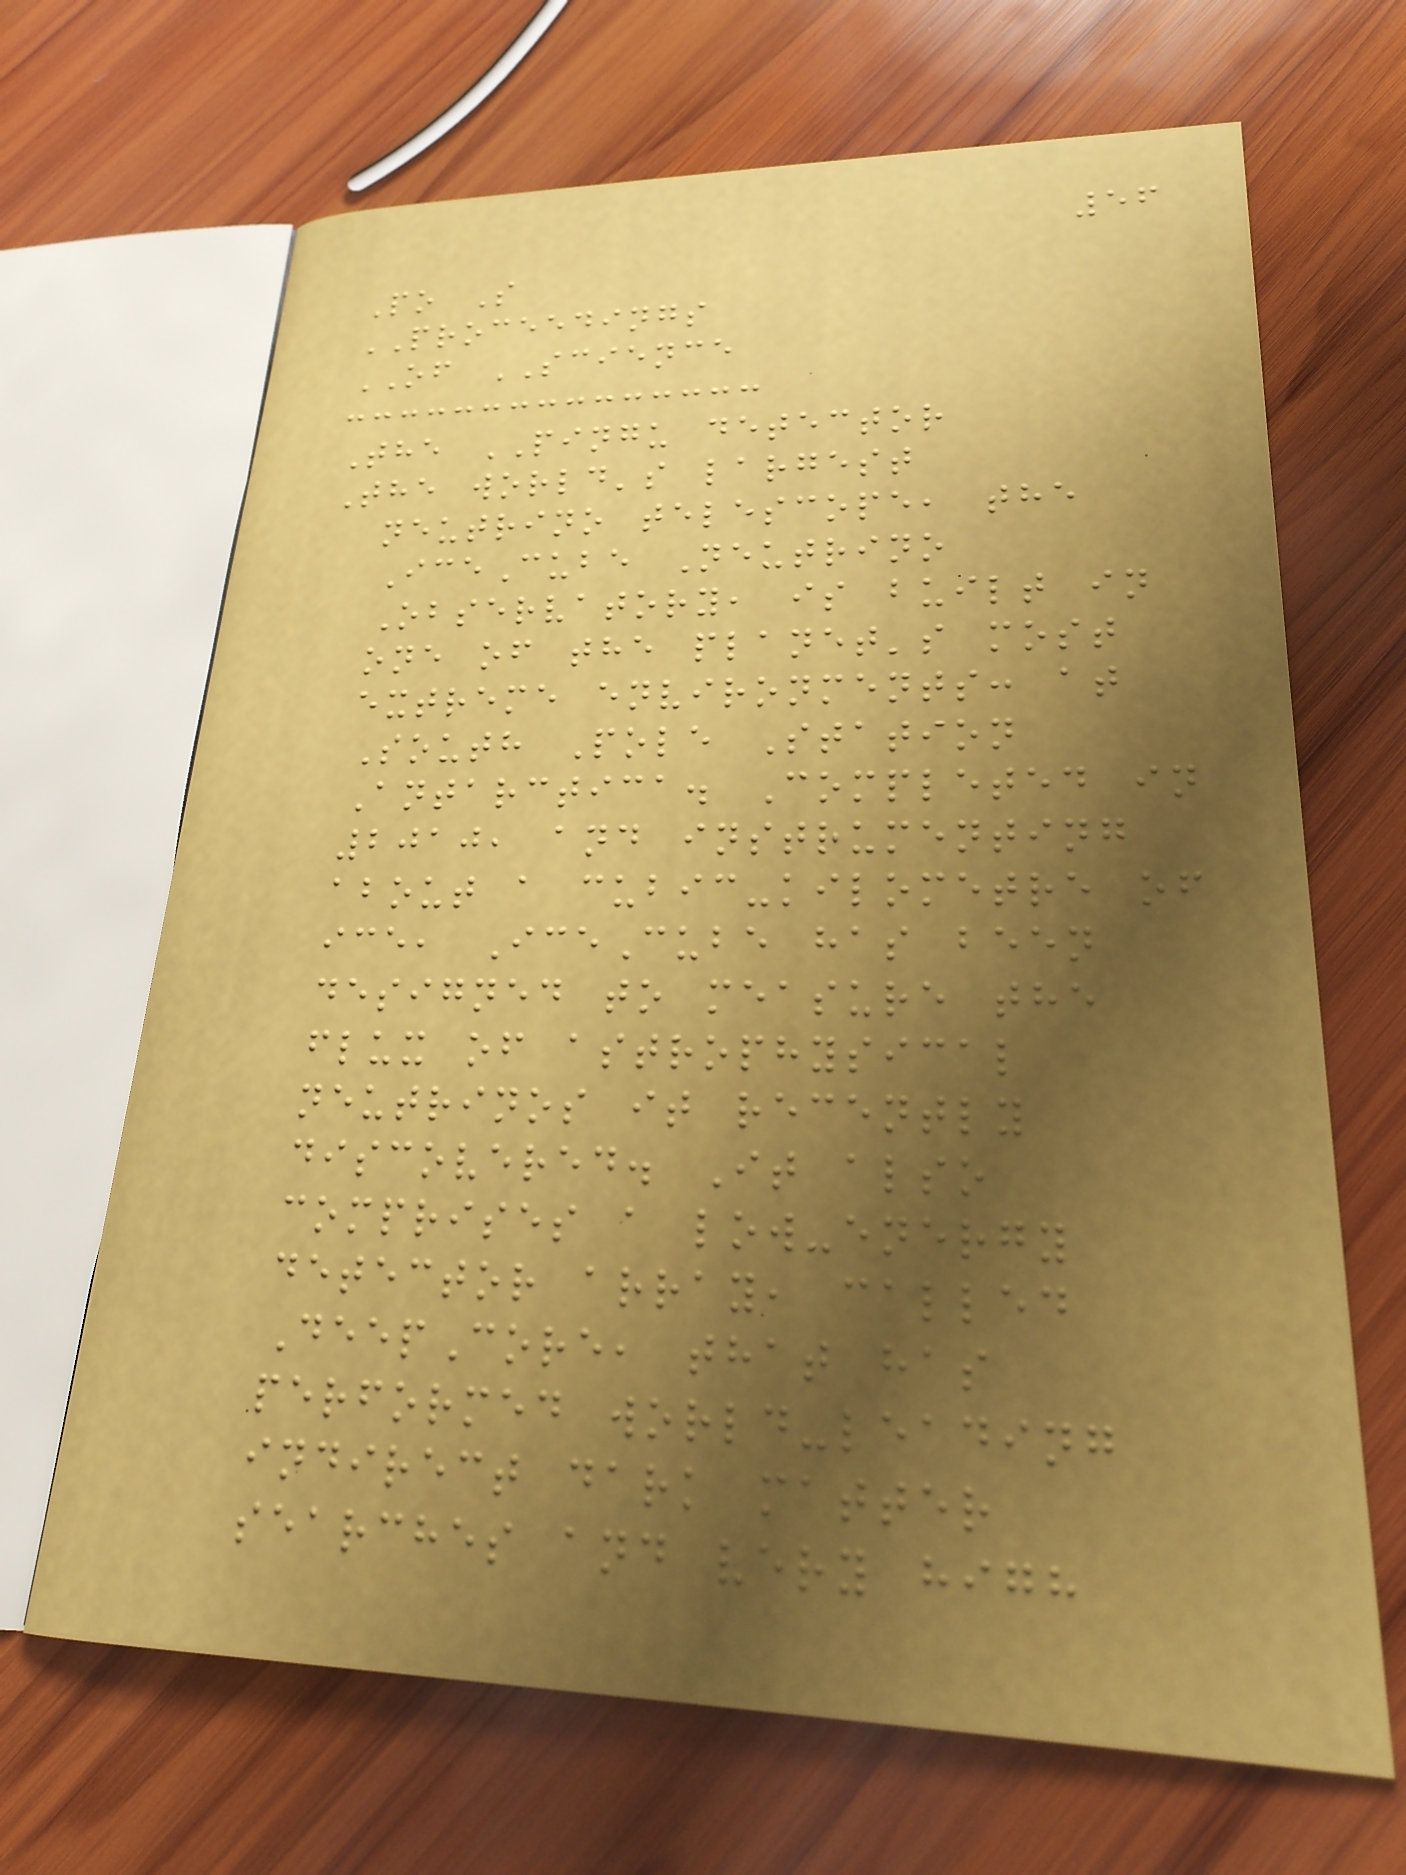56
Po S
PROCEEDINGS
OF SCIENCE
The PINGU detector
The world's largest
neutrino telescope, the
IceCube Neutrino
Observatory, is built in
one of the planet's most
extreme environments: at
South Pole Station
Antarctica. Completed in
2010, and instrumenting
about a cubic-kilometre of
ice, IceCube has been
designed to measure the
flux of astrophysical
neutrinos it recently
discovered. It also
comprises a low-energy
detector array, called
DeepCore, that has
performed world-leading
indirect dark matter
searches and very high
